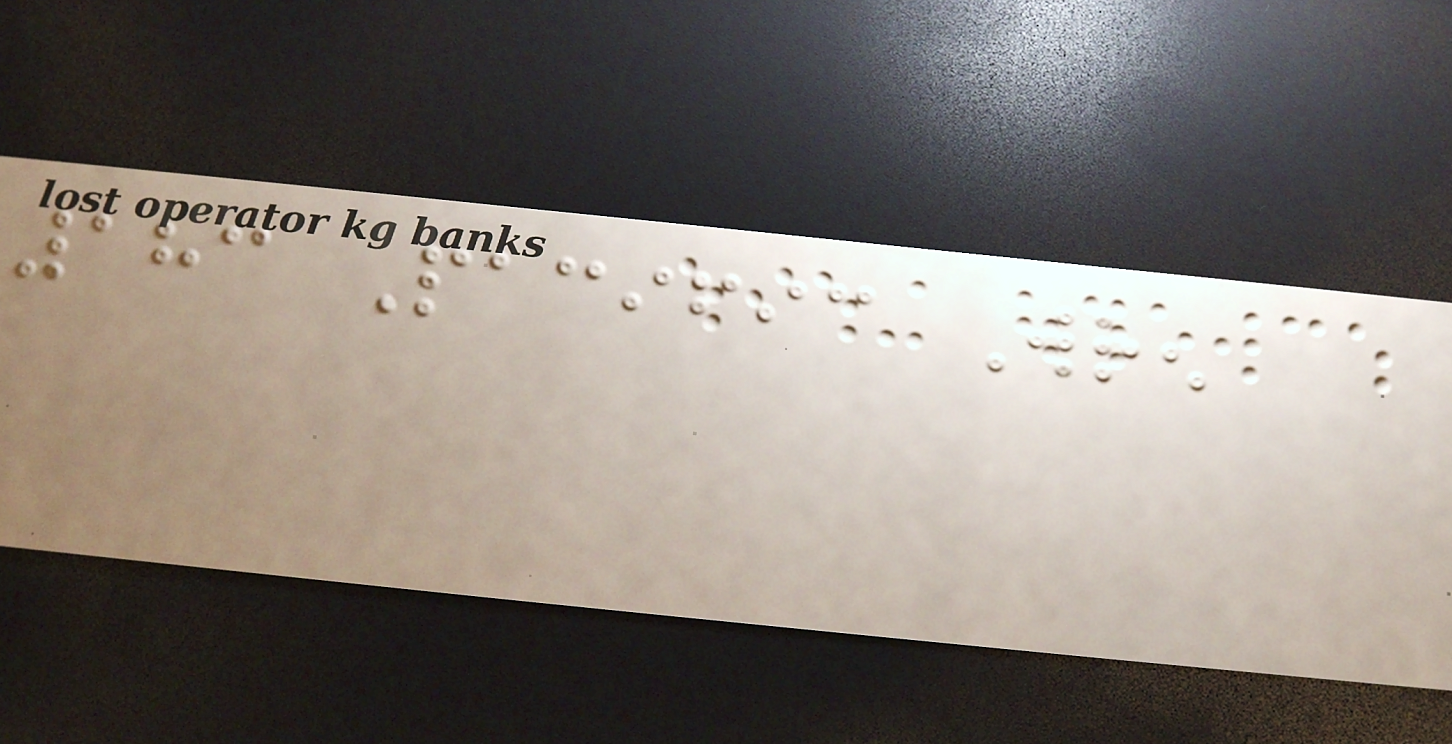183 Pacific Wren
